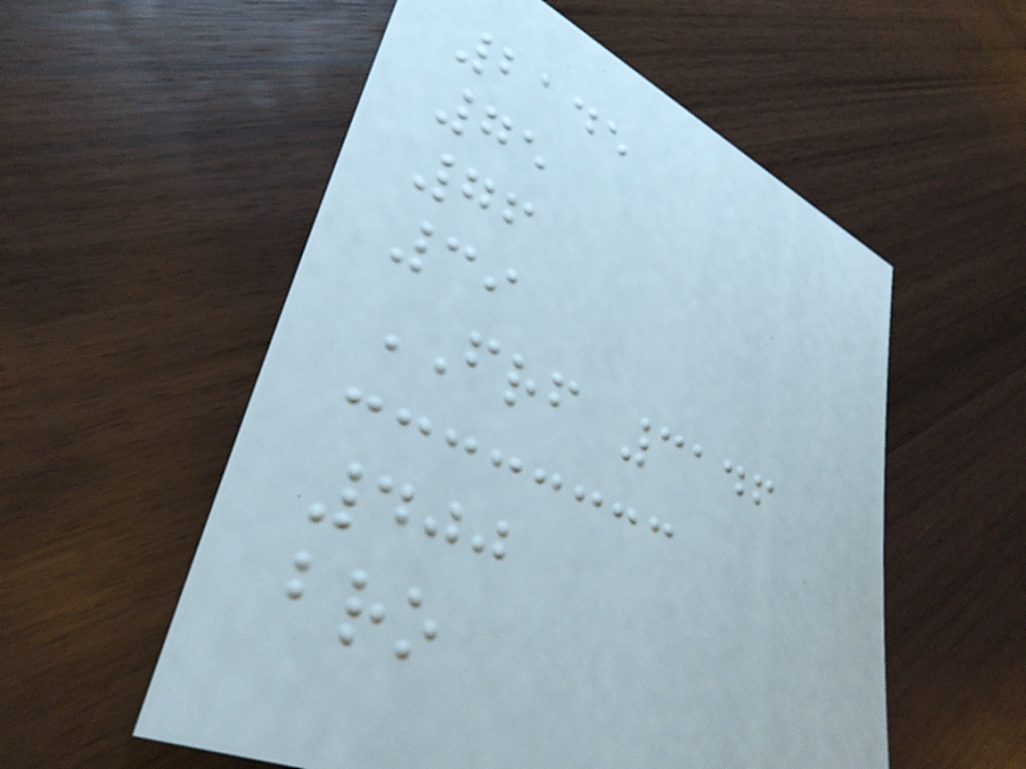2145
75
76
39
FRF 3146
400
bro
